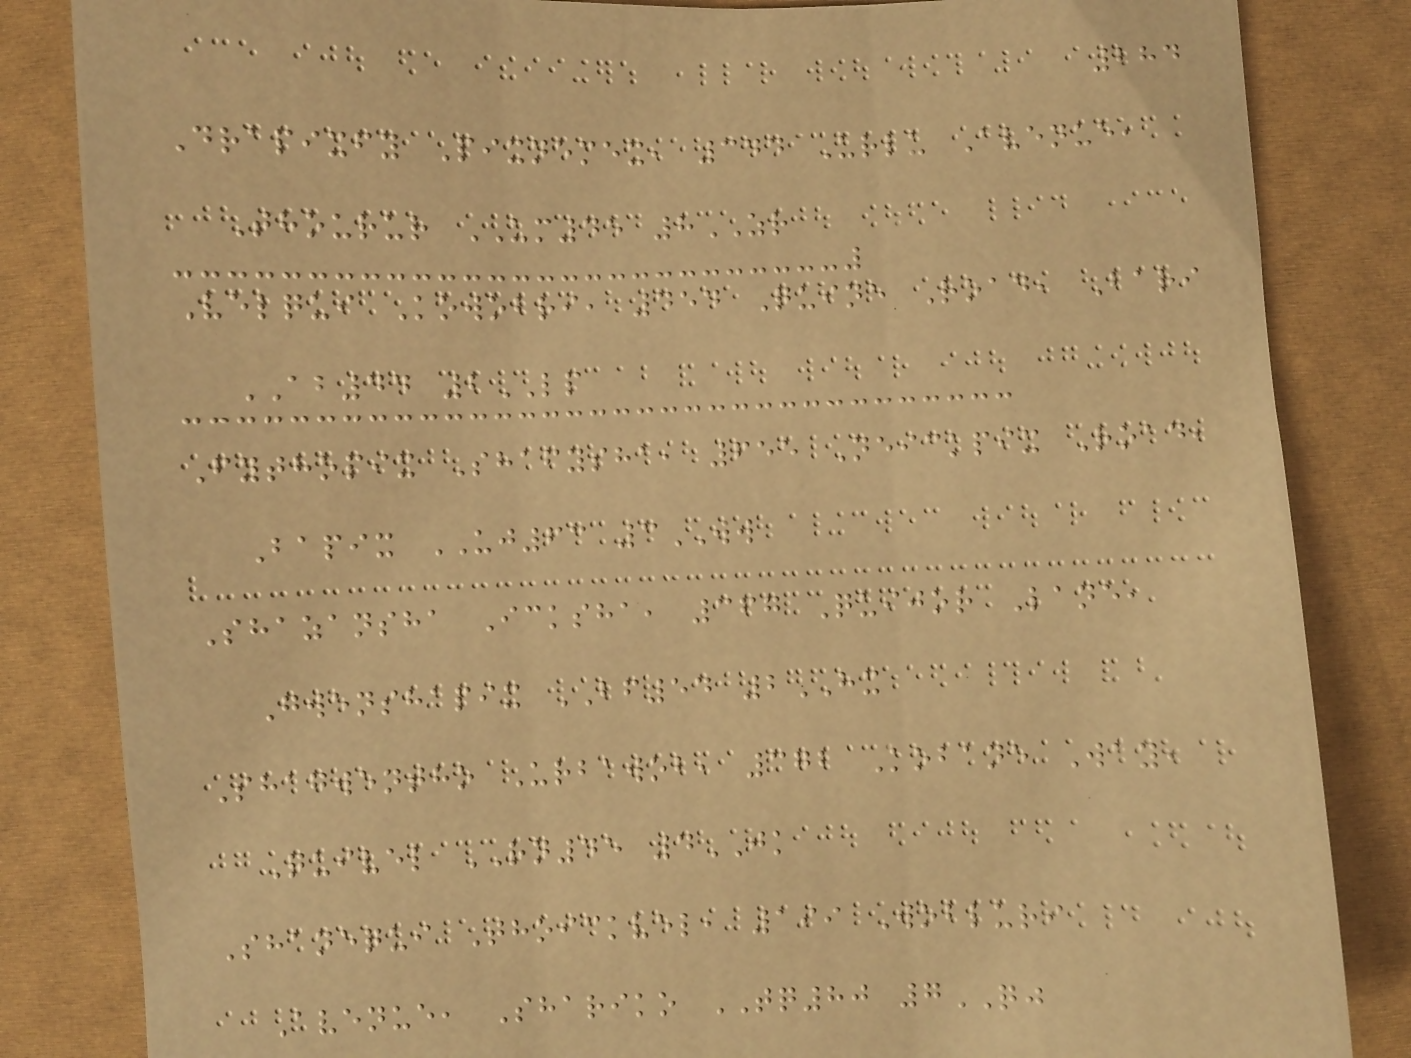284
Drapixfy Pixnemex, 344 Urlu Avenue,
Thourur UM45 8ZR
Velqui Kowobri, 454 Quine Road, Bari
AB44 2LP
Fythopix Shafysha, 655 Neickpix Road,
Bapix UJ63 3WW
Shazansha Icksha, 367 Quijor Lane,
Gwenshapix BF54 2HX
Shagwentho Urbawob, 372 Kobane Way,
Quivel RN45 4JK
Shanequi Thoickvel, 199 Wobluri
Avenue, Shariko TQ80 7QJ
